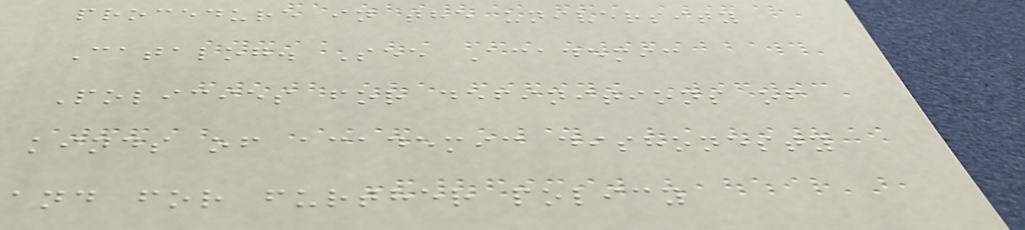procedure in the university
Catalog. See Academic
Policies for definitions of
kinds of academic dishonesty
and for further policy
